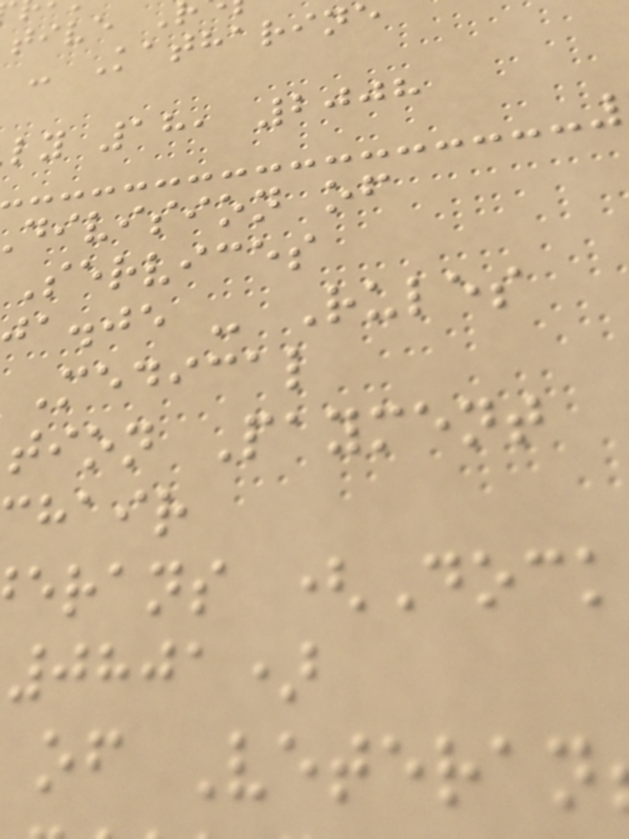- Katharin
ly 18, 2008
division of
Services
a.je - Rules
Medical
tion Payment
hair
erans (Dock
0801)
of Veteran
